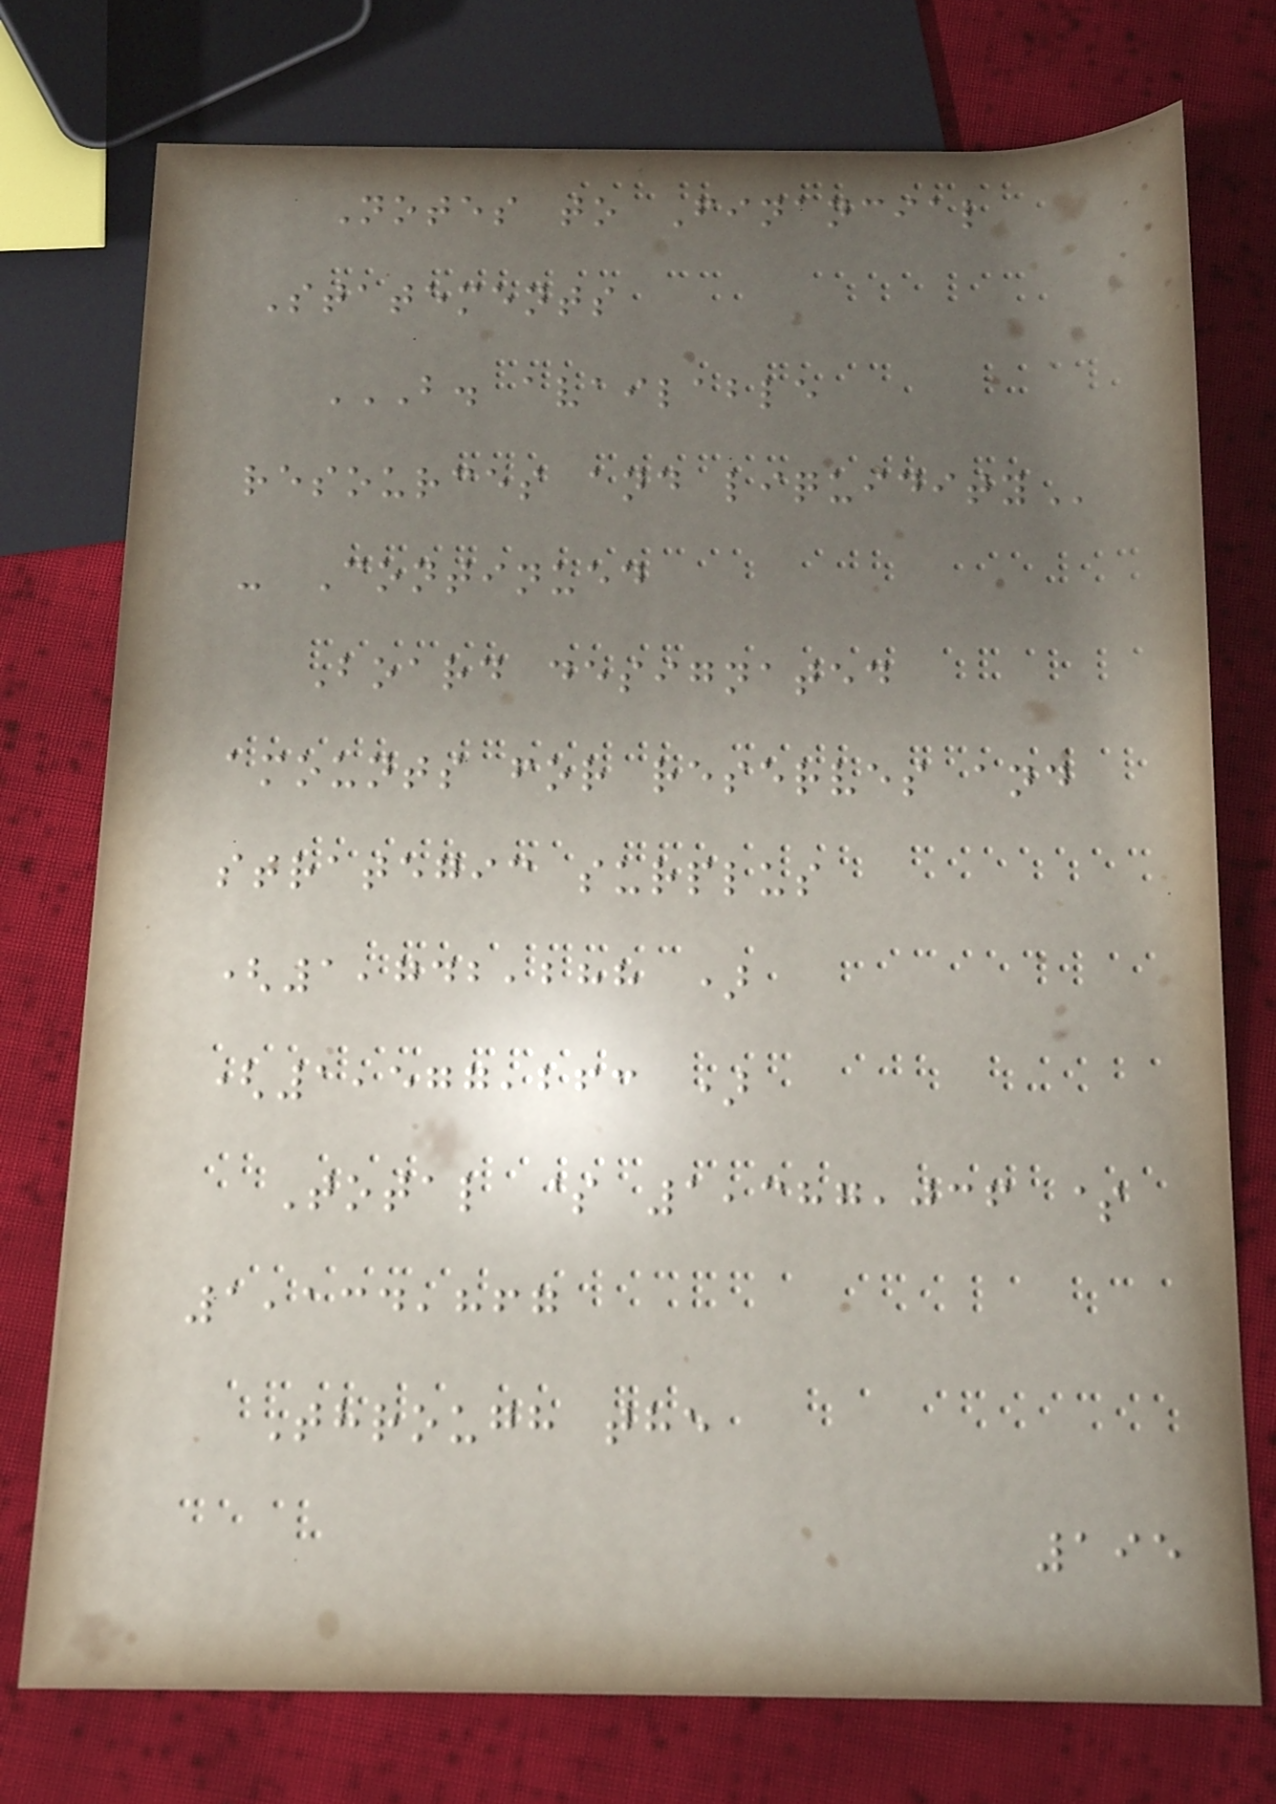Notes to Financial
Statements
B. AVAILABLE
RESOURCES AND LIQUIDITY
- Continued
Board designated
amounts for reserves and
strategic surplus
(1,742,288 )
(1,577,263 )
Total $ 1,387,036 $
1,134,867
Through the
195
